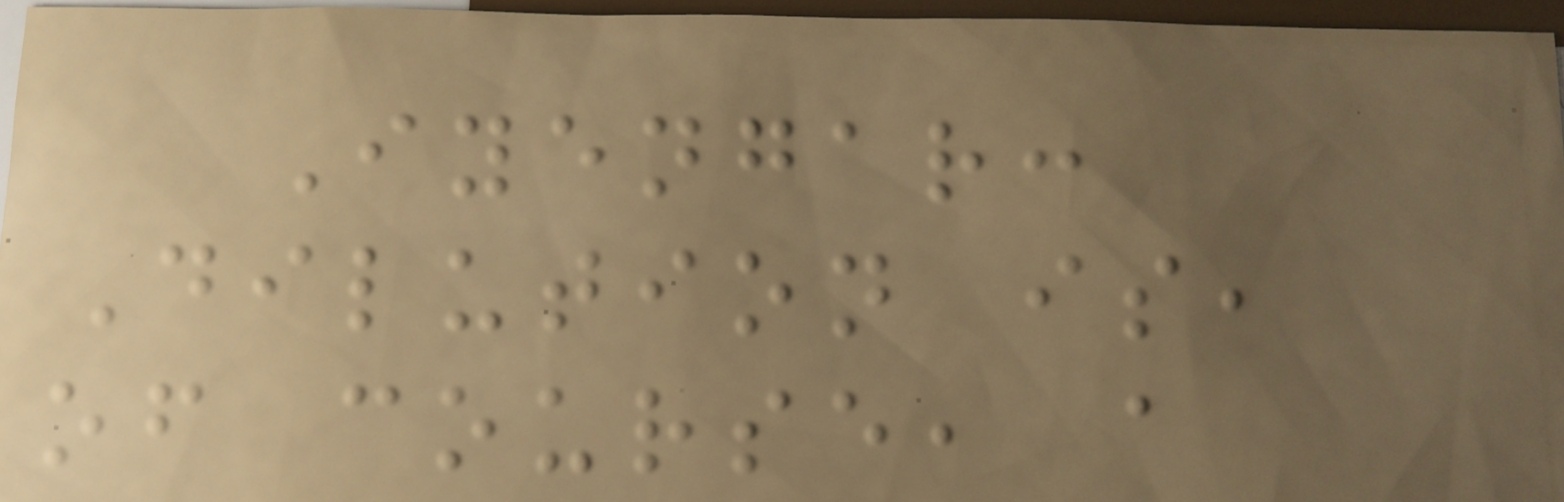Iyengar:
Dilution is,
of course, a
